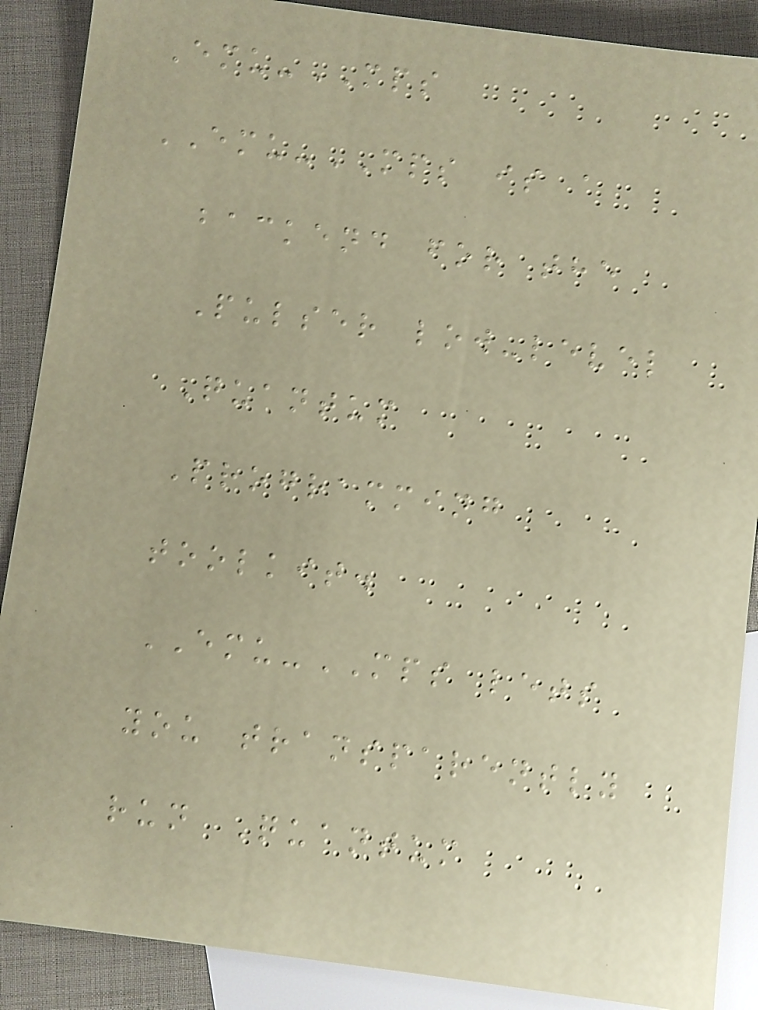Emu-MPS
EMU-MPS is a
backend for the
Pulser low-level
Quantum
Programming
toolkit.
EMU-MPS lets
you transparently
run Quantum
